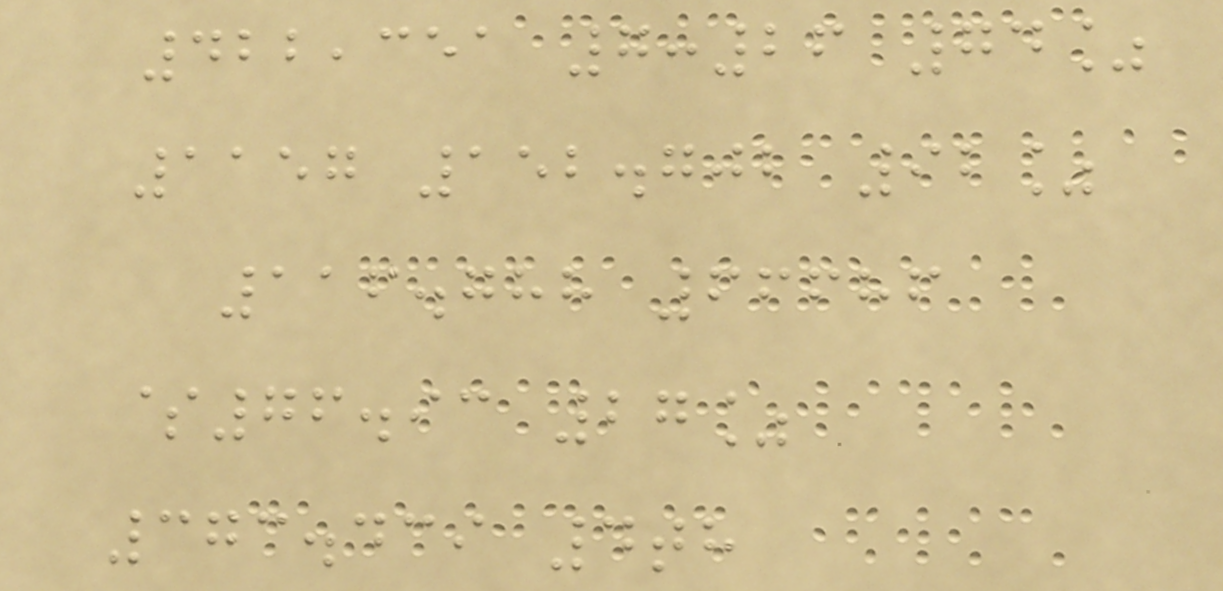422,351 7:26 74%
1157 152.702 92%
116.788 66686
$76.93 27%
373.439 4th
